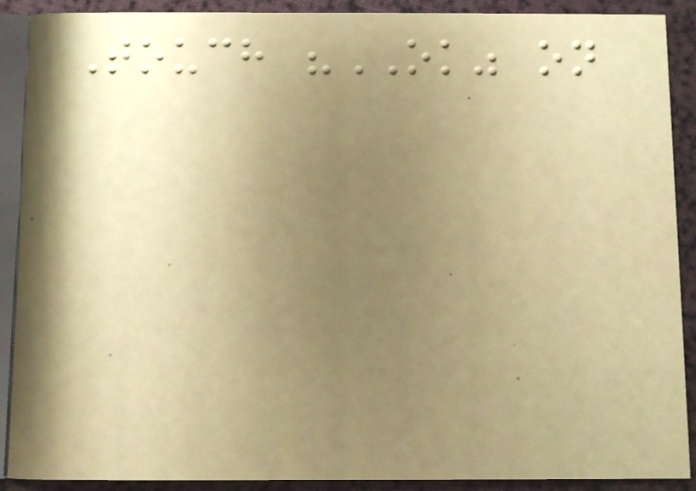Touch "OK" on
